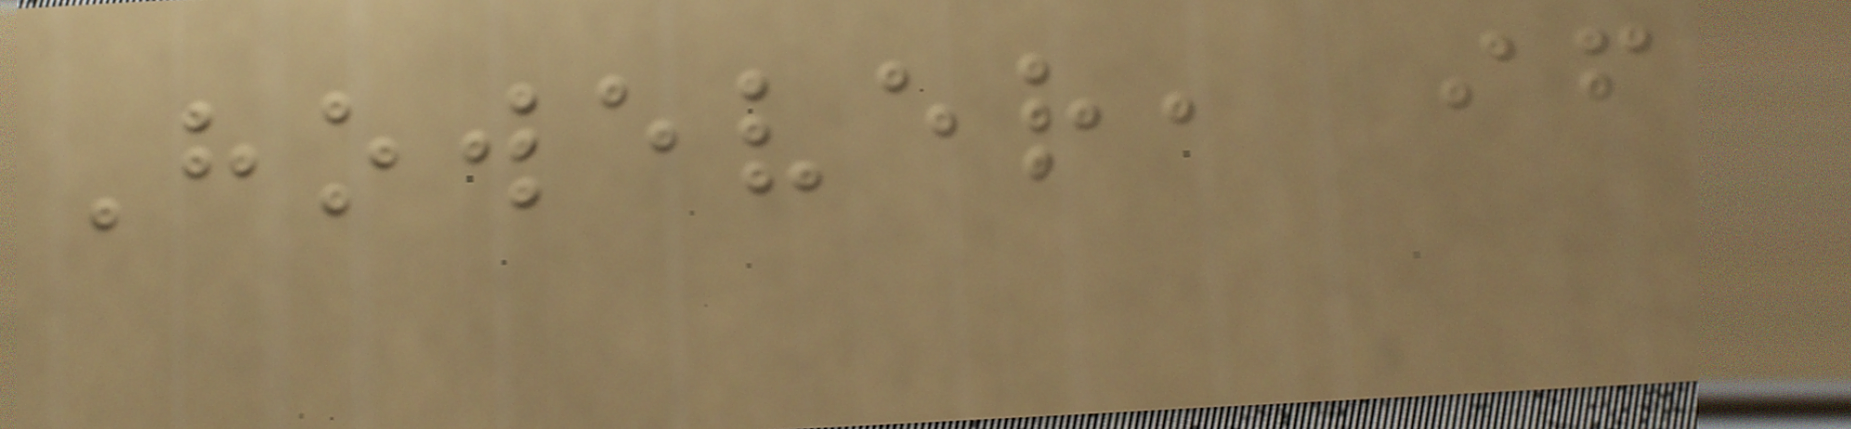However, if
